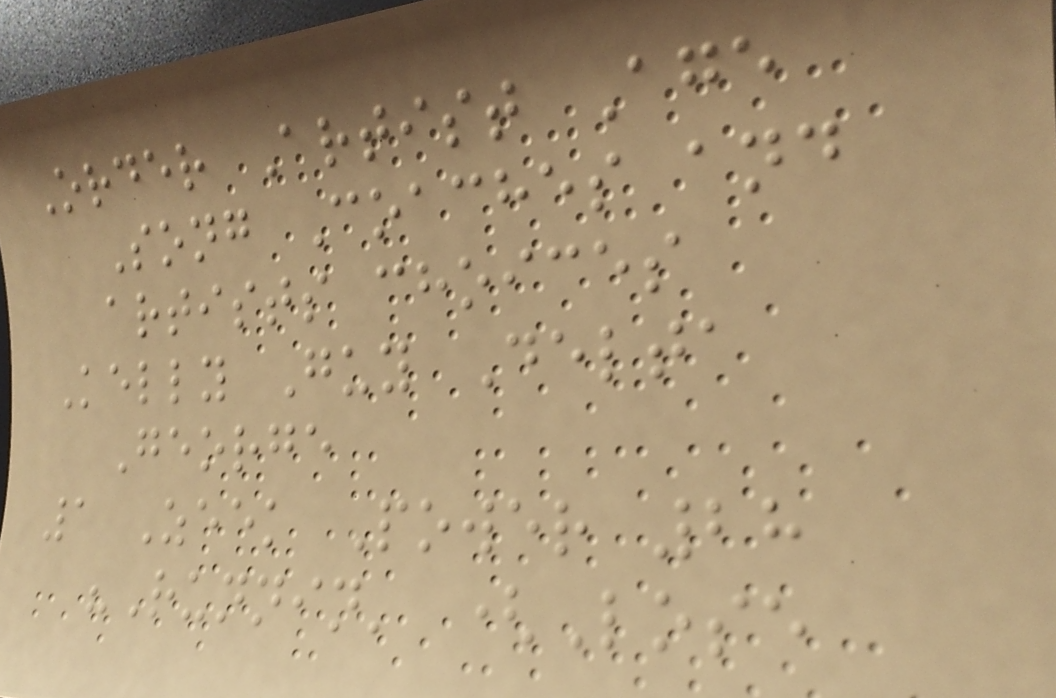Order Artist Age
Song Coaches and
artists choices
Kelly Guy Delta
George
1 Zeek Power 28
"Runnin' (Lose
